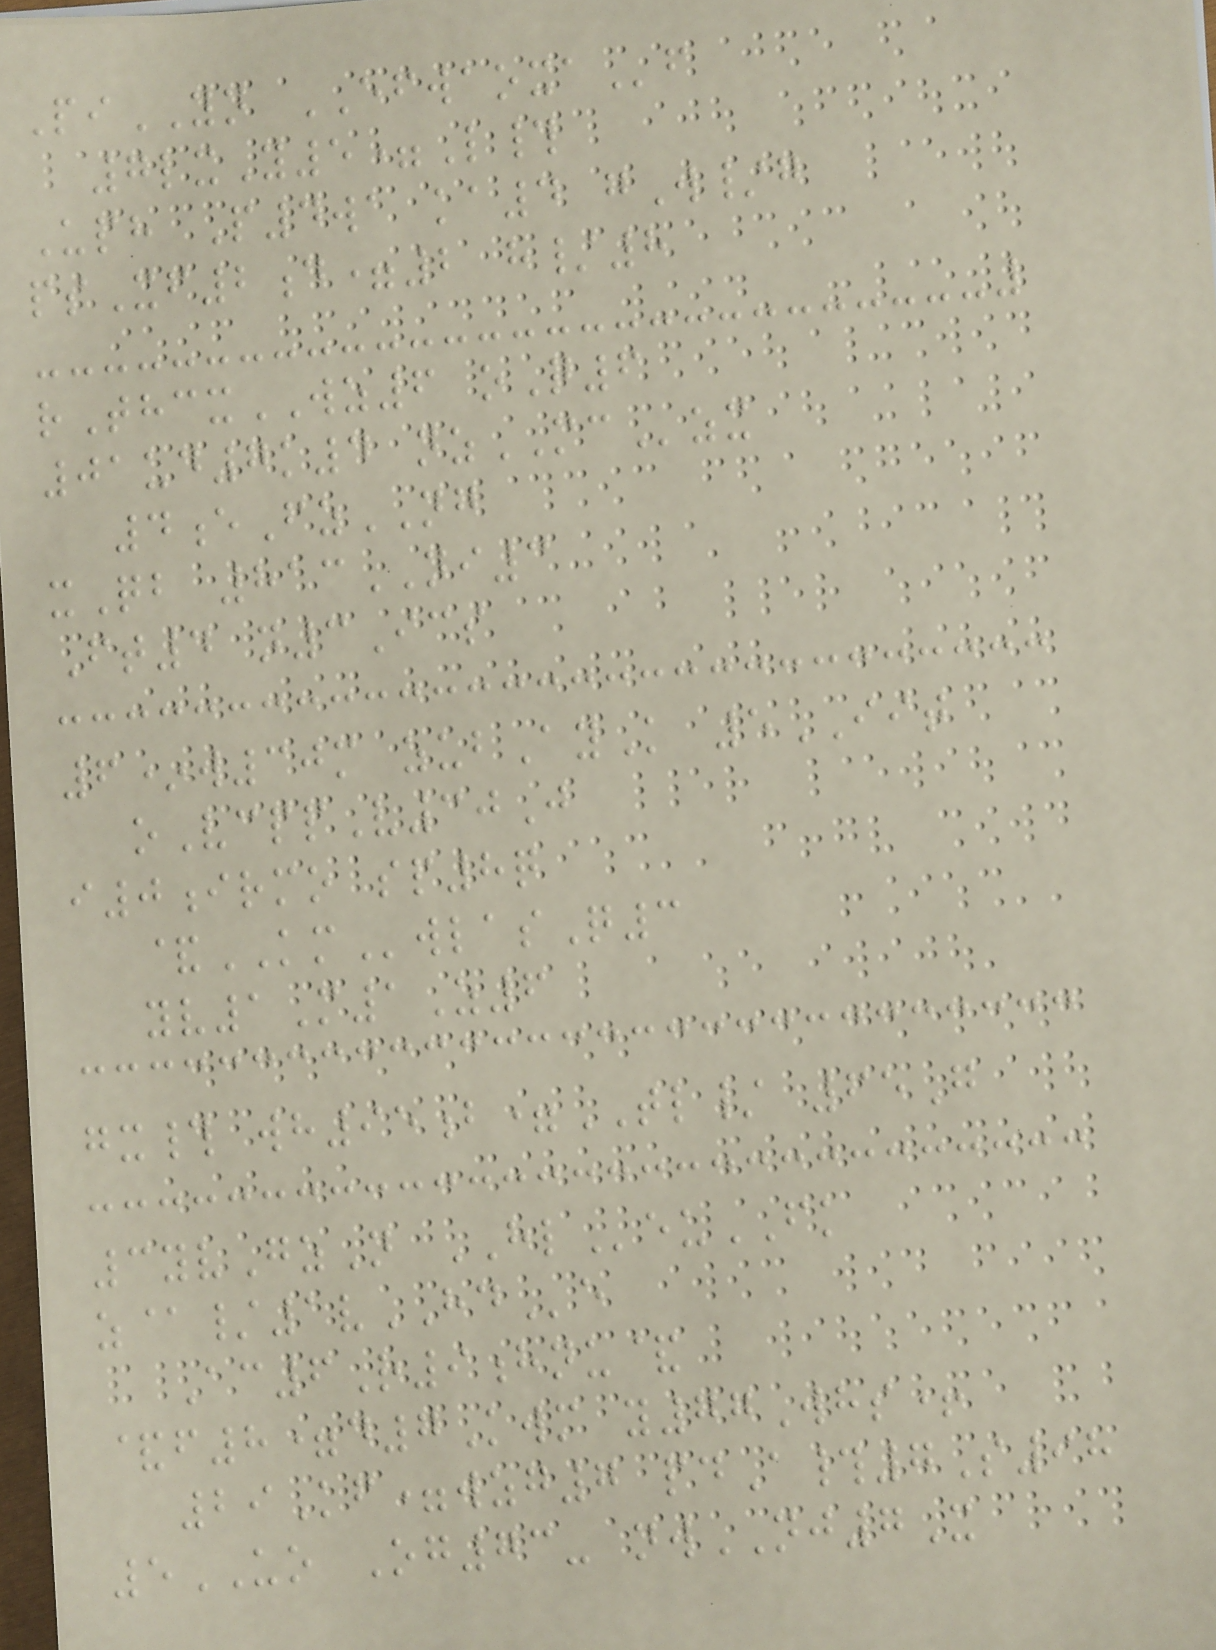PiYN EFWAOXAf
7lxY5=L#
Uph P4wa ka4 gW/g
psXf2d=2 h/8
rThcxWZ6 oQ6
01ud7k4 nzMCzx
4eFzNG
xQb 813NI3
Ft4 n3Ics
6*w30m zubAyK 5IIT
oVcppV30J
i0irmo sp8q
&KMwlasQ3
yv1M1Z6
gx# wh95b=TL/ 65G
3yvGzN HLeuFK
z@/1vHDe
Ac6R9hnu&
&f8=d7Kwm y77Whs+
29Kf=wzg7 pdA#7S98
5UO Og73- nwNJ7X
